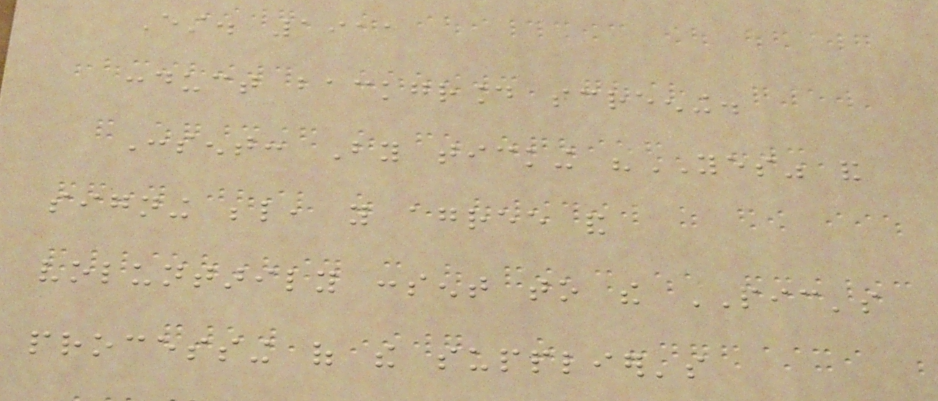Est. 1911
conduct background screening.
Consent: By ticking "YES" and
signing below, you agree and
voluntarily consent to the PIC's
processing of the supplier's
